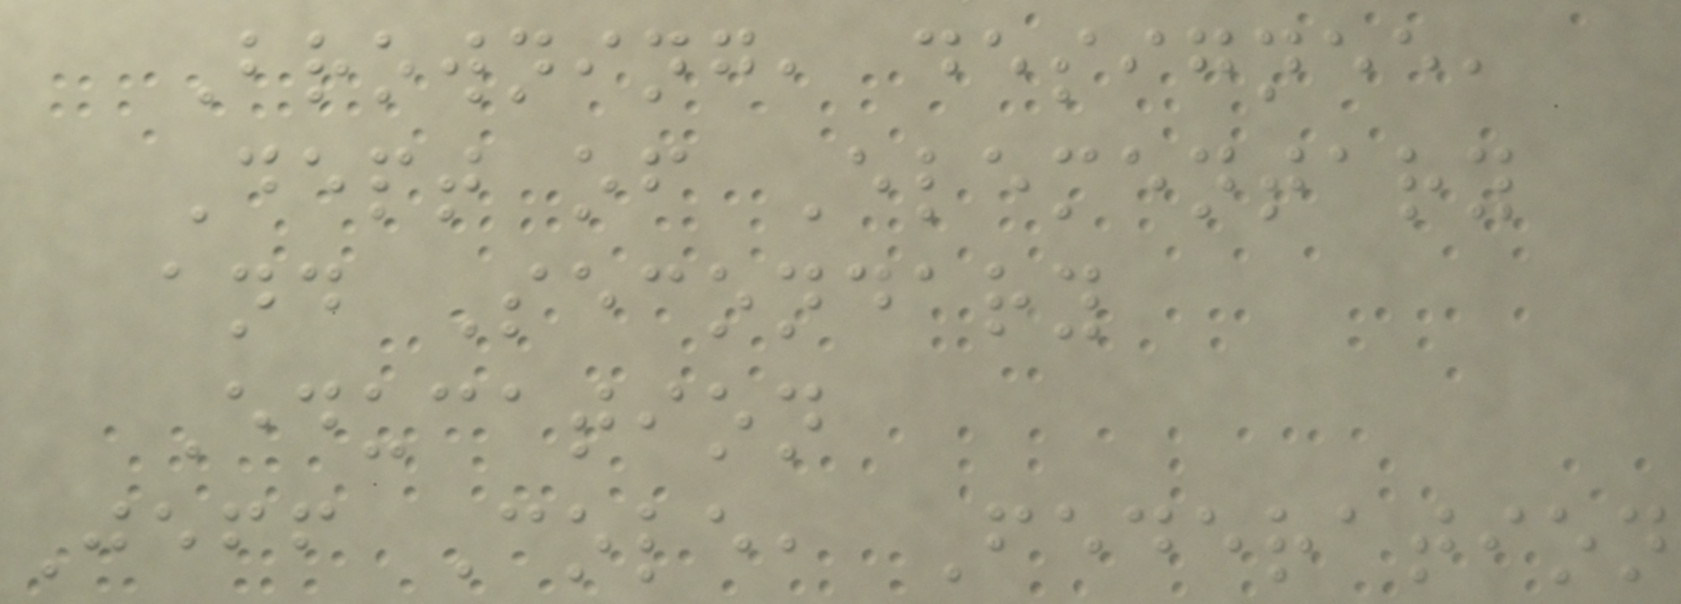Browning, designee,
Dept of Elementary
and Secondary
Education
Jeff Cole, Federation
